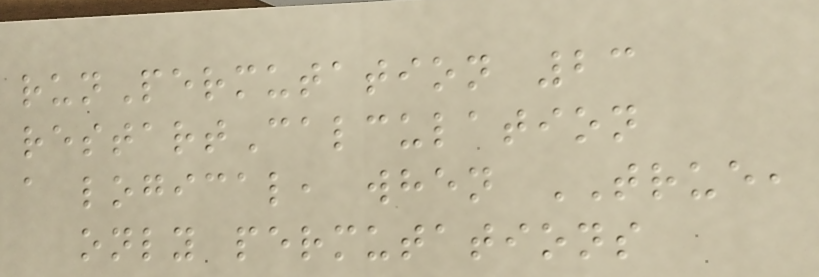runPermutation 23
restartCalculation
a logical, when TRUE,
only permutations
